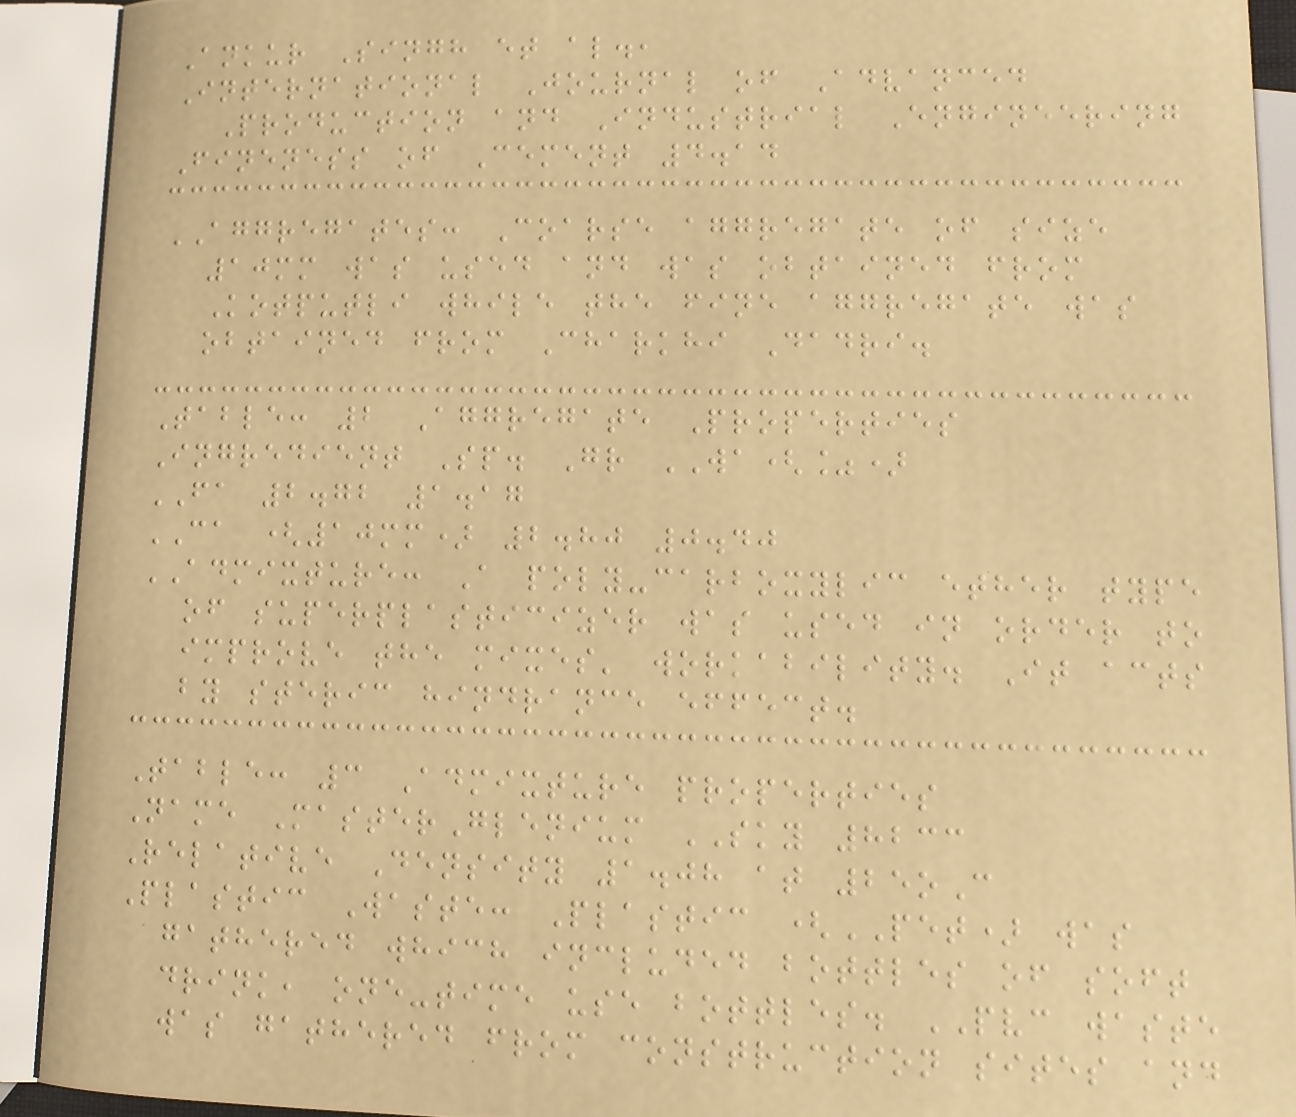Ankur Singh et al.,
International Journal of Advanced
Production and Industrial Engineering
Fineness of Cement 4.14
AGGREGATES: Coarse aggregate of size
10mm was used and was obtained from
Kotputli while the fine aggregate was
obtained from Charkhi Dadri.
Table: 2 Aggregate Properties
Ingredient Sp. Gr WA(%)
FA 2.72 1.17
CA (10mm) 2.80 0.40
ADMIXTURE: A poly-carboxylic ether type
of superplasticizer was used in order to
improve the mixes' workability. It acts
by steric hindrance effect.
Table: 3 Admixture properties
Name MasterGlenium SKY 8233
Relative Density 1.08 at 25oC
Plastic Waste: Plastic (PET) was
gathered which included bottles of soft
drink, one-time use bottles. PVC waste
was gathered from construction sites and
